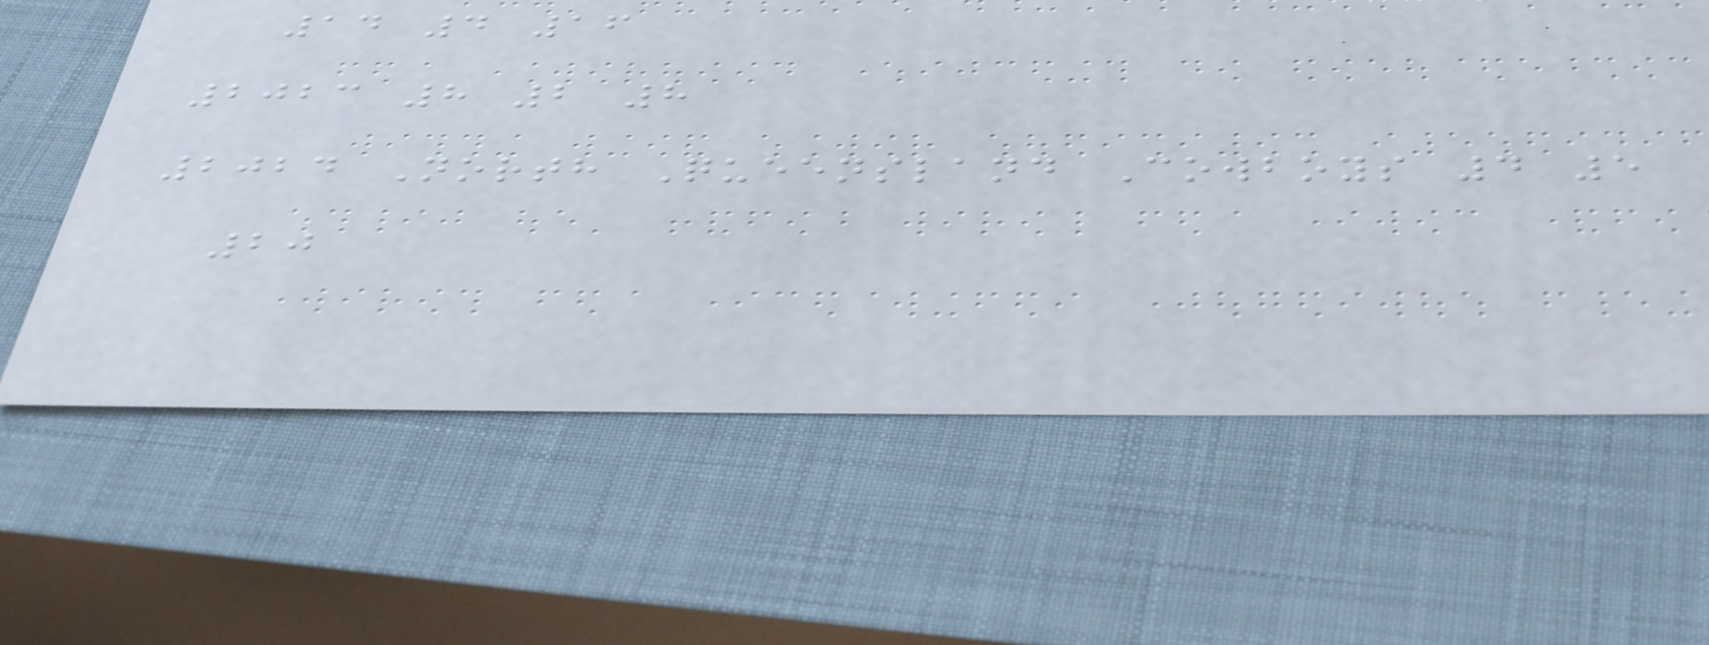14 4 16
2023 8 2 8
2024 North Queensland Cowboys 4 5
20
